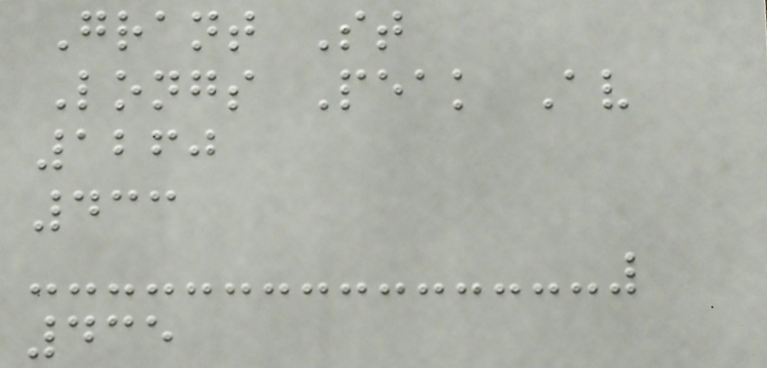Grant St
Longs Peak Av
1260
433
435
